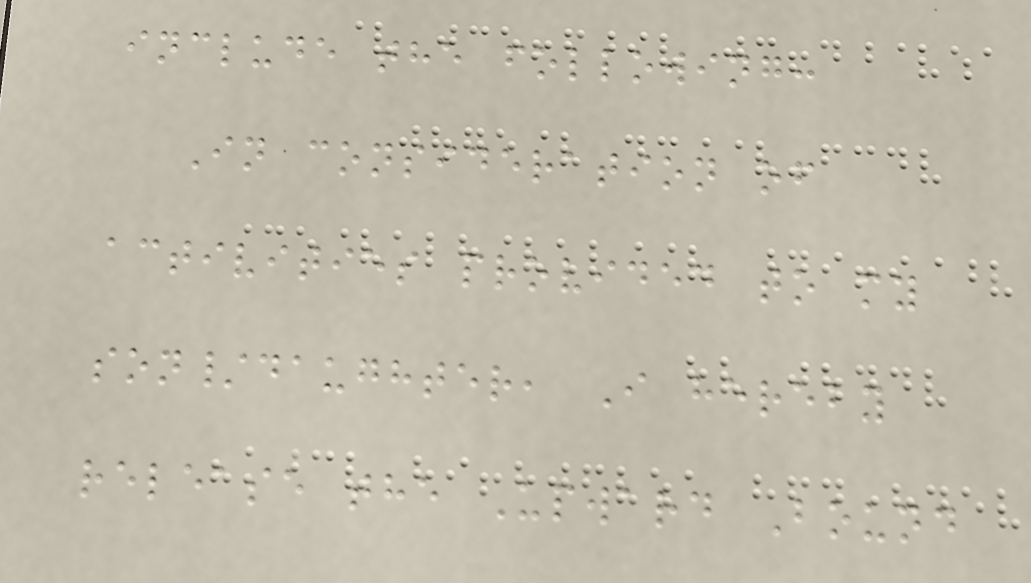include the following:
In consideration of
activities provided to my
son/daughter, I hereby
release the Upward Bound
